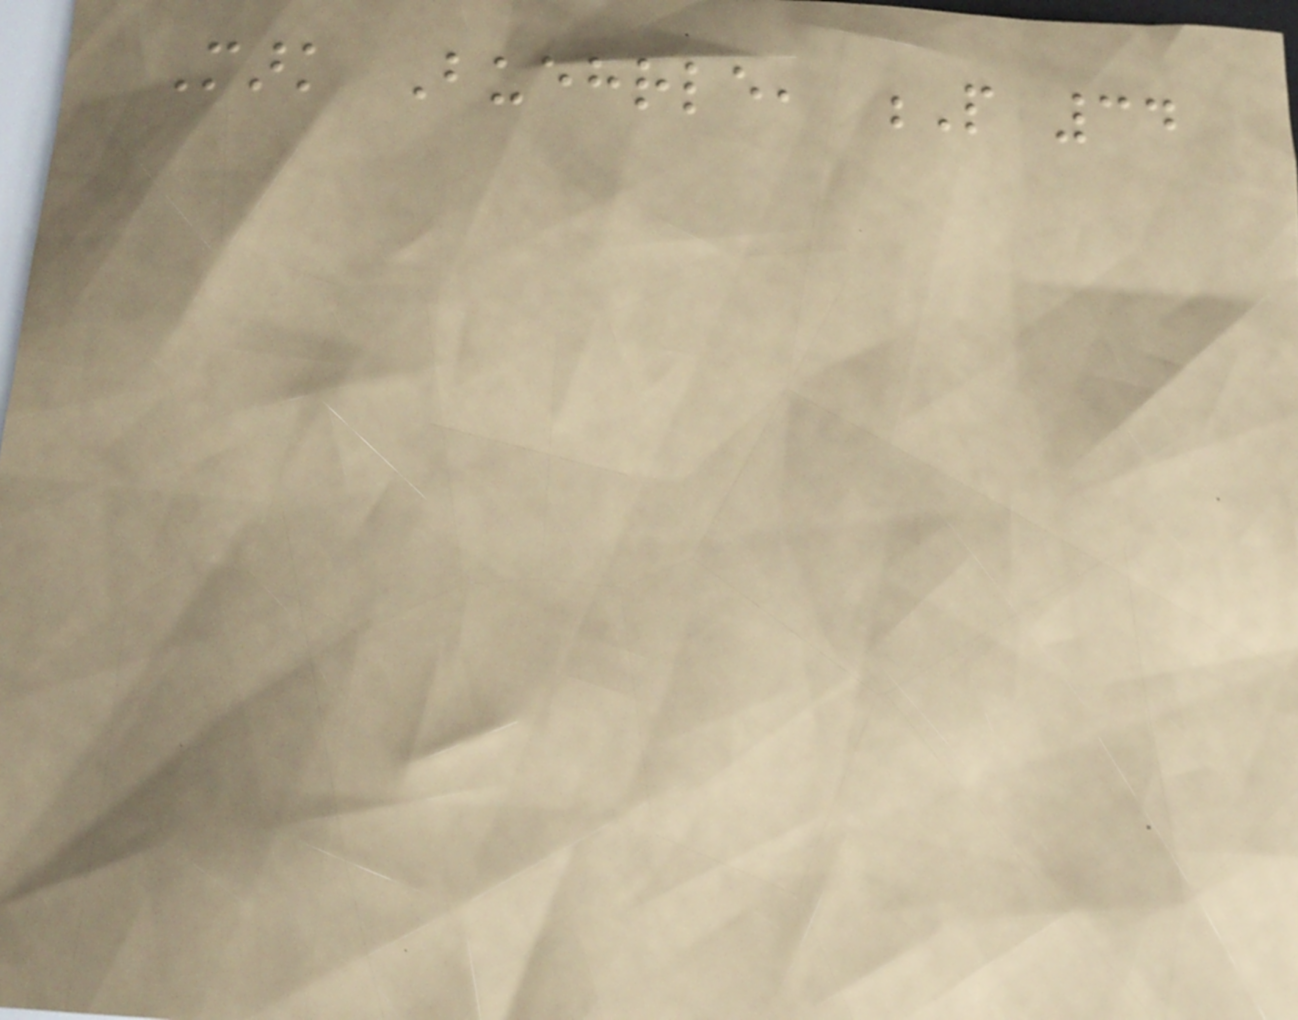Mark Buehrle, P 34
